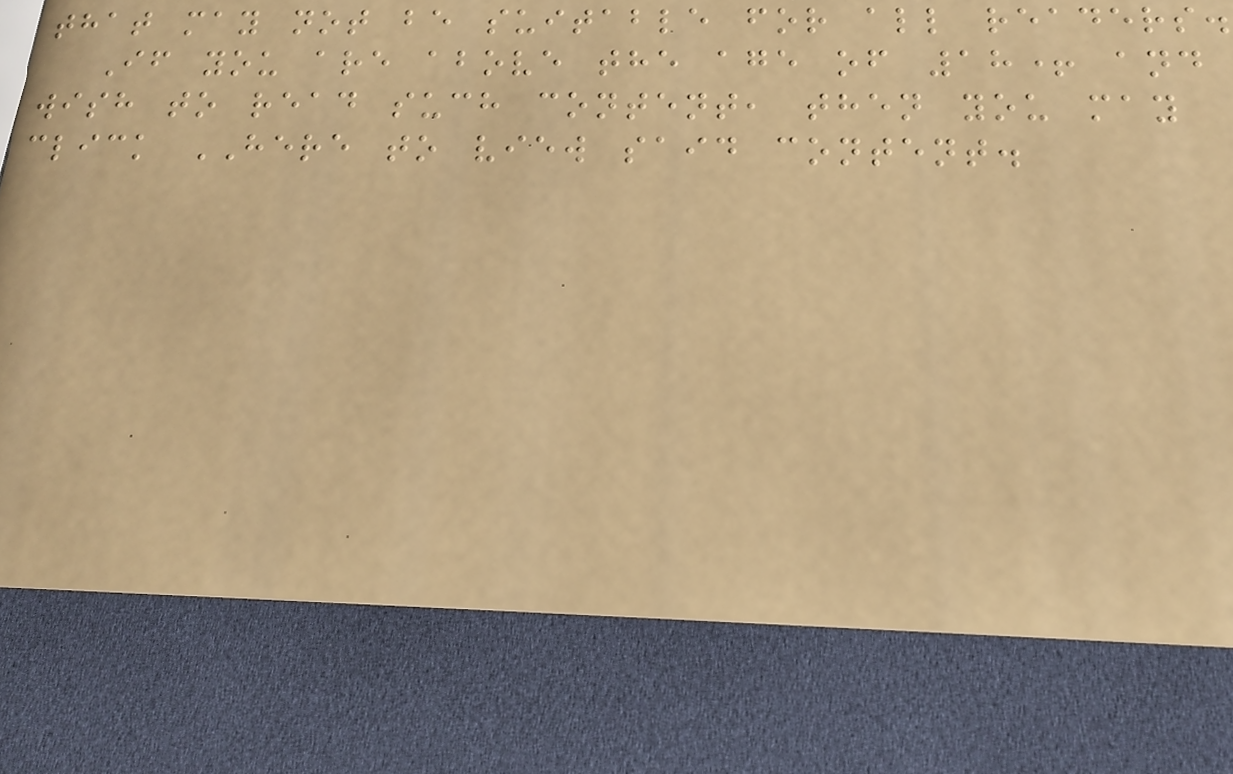that may not be suitable for all readers.
If you are above the age of 18+ and
wish to read such content, then you may
click HERE to view said content.
